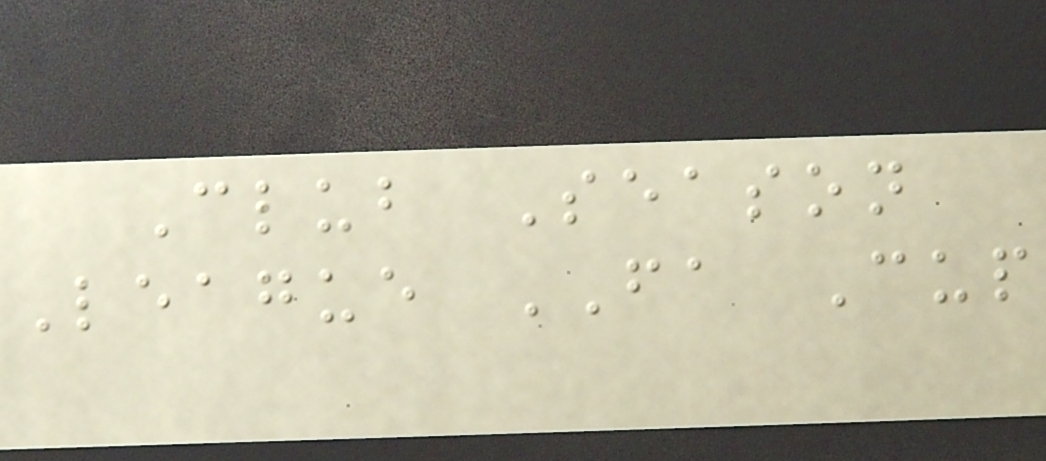Club Season
League FA Cup
